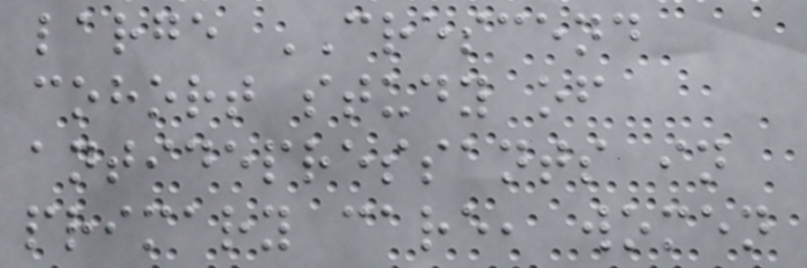large CRESCEND
cohort study of
antidepressants in
primary care, women
